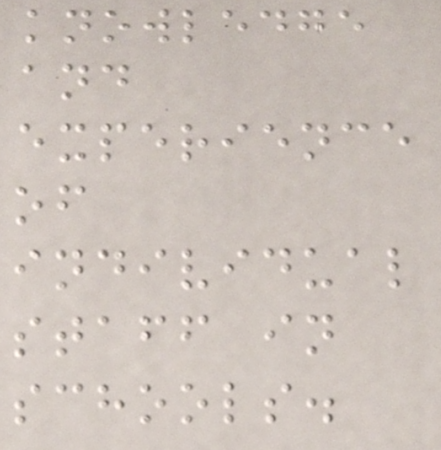knowledge
and
experience
of
individual
staff in
schools.
